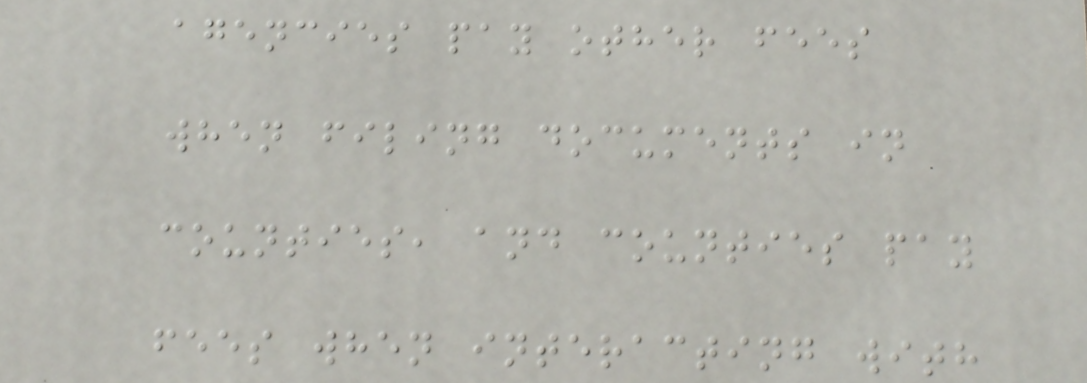agencies pay other fees
when filing documents in
counties, and counties pay
fees when interacting with
